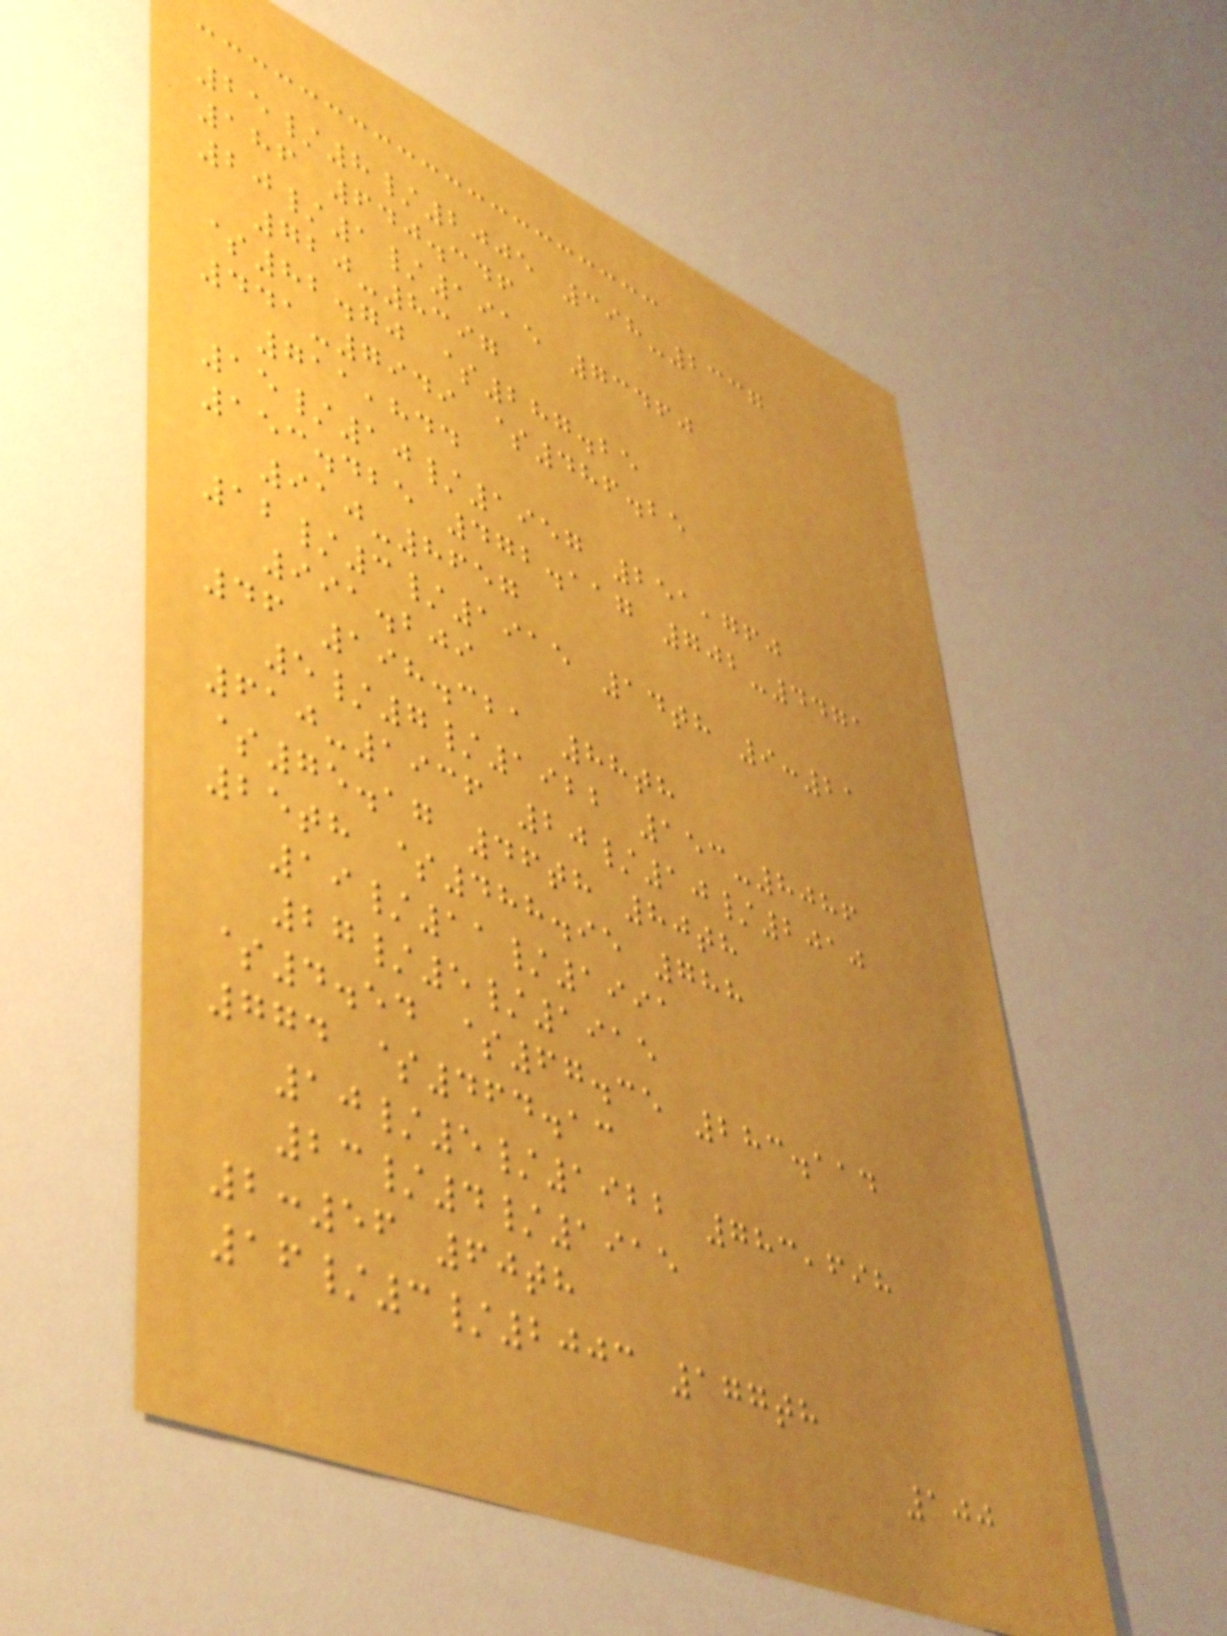25/8/2005 398-2337
186 640.346
20/1/1915 73460
720-8397
$82.70 $287.25
441-7949 $486.25
711,844
15/10/1957 251,760
153.425 472.117 702-4471
910-8657
12/3/1915 14th 9:21
991.209
46 198.321 88th
5/7/1922 153-8086
610-1936 20/10/2010
$75.17 46th 80th
25th $488.95 788
19/11/1991
27/5/1915
$4.54 $67.35 283.114
774 $464.13
10/5/1922 783,698
23/4/1915
2:56 60th
16/3/2003 177th
100
